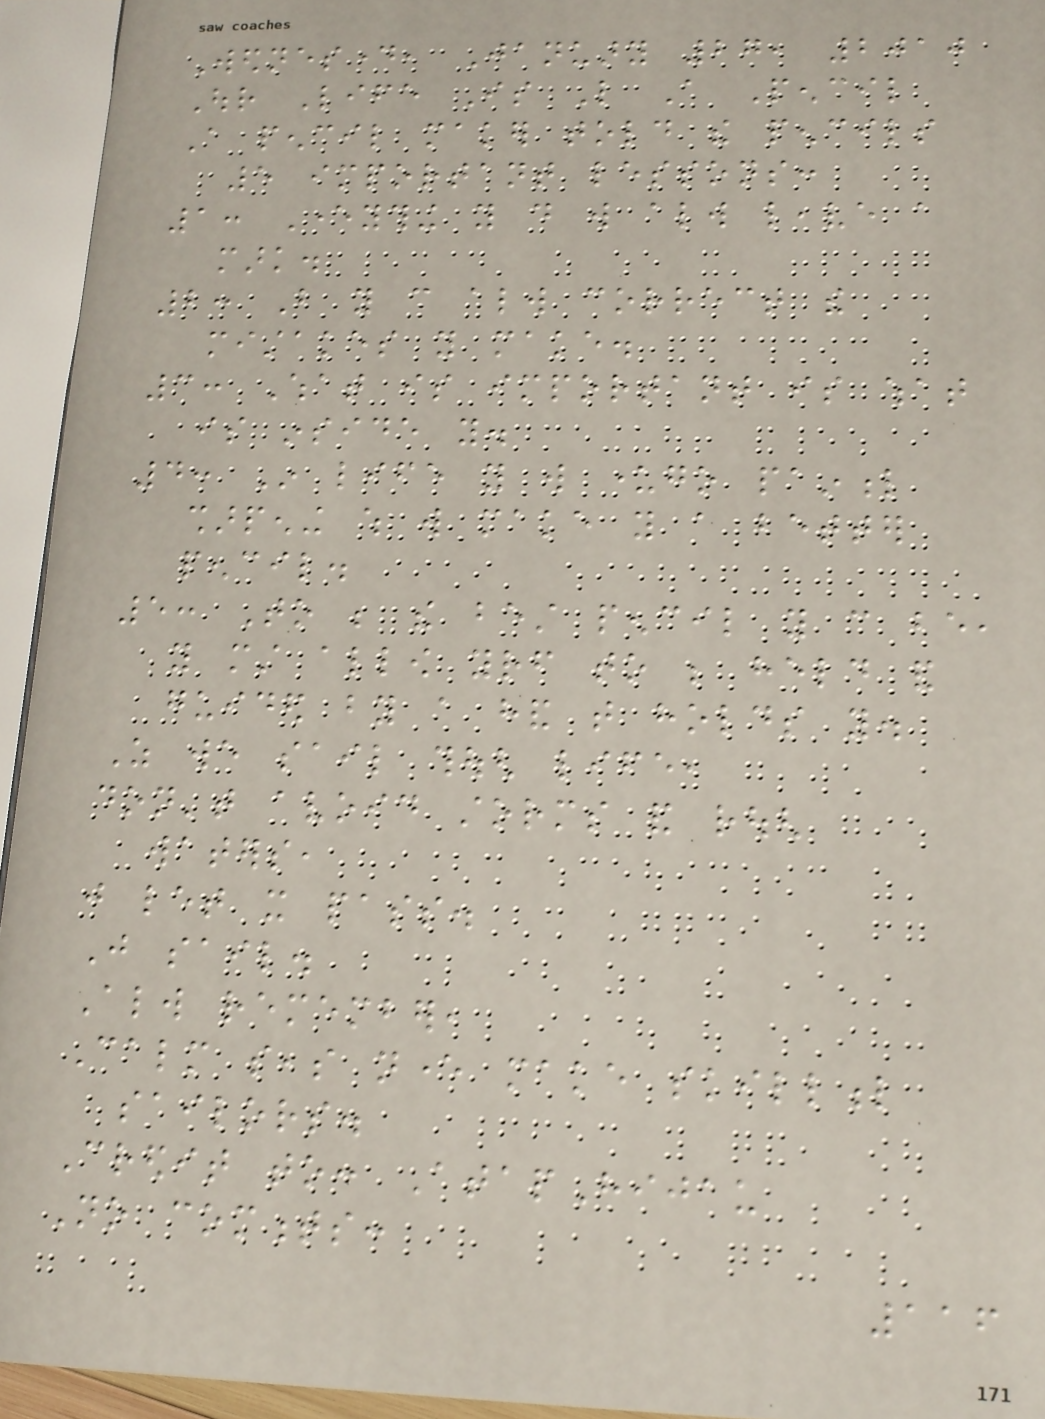Wednesday, January 27, 2010
Our Life Is Like A Pencil
A pencil maker told the pencils
5 important lessons:
1: Everything you do will always leave a
mark.
2: But you can always correct the
mistakes you make.
3: What is important is what
is inside you.
4: In life you will undergo painful
sharpening which will make you a better
pencil.
5: To be the best pencil you can be,
you must allow yourself to be held and
guided by a hand that holds you.
As we sail though life,
don't avoid storms and rough
waters,
just let it pass.
Just sail.
Always remember,
Calm seas never make skillful
sailors.
Credit to: AtapHijau
No comments:
116
